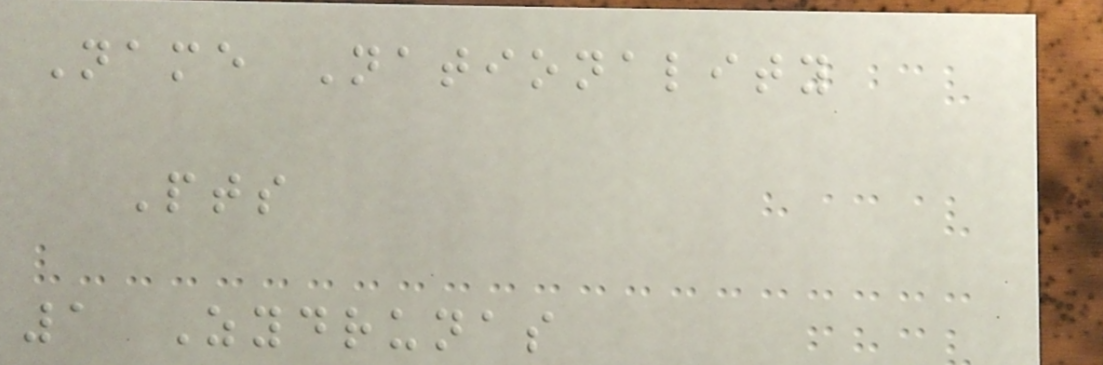Name Nationality
Pts
1 Zydrunas
